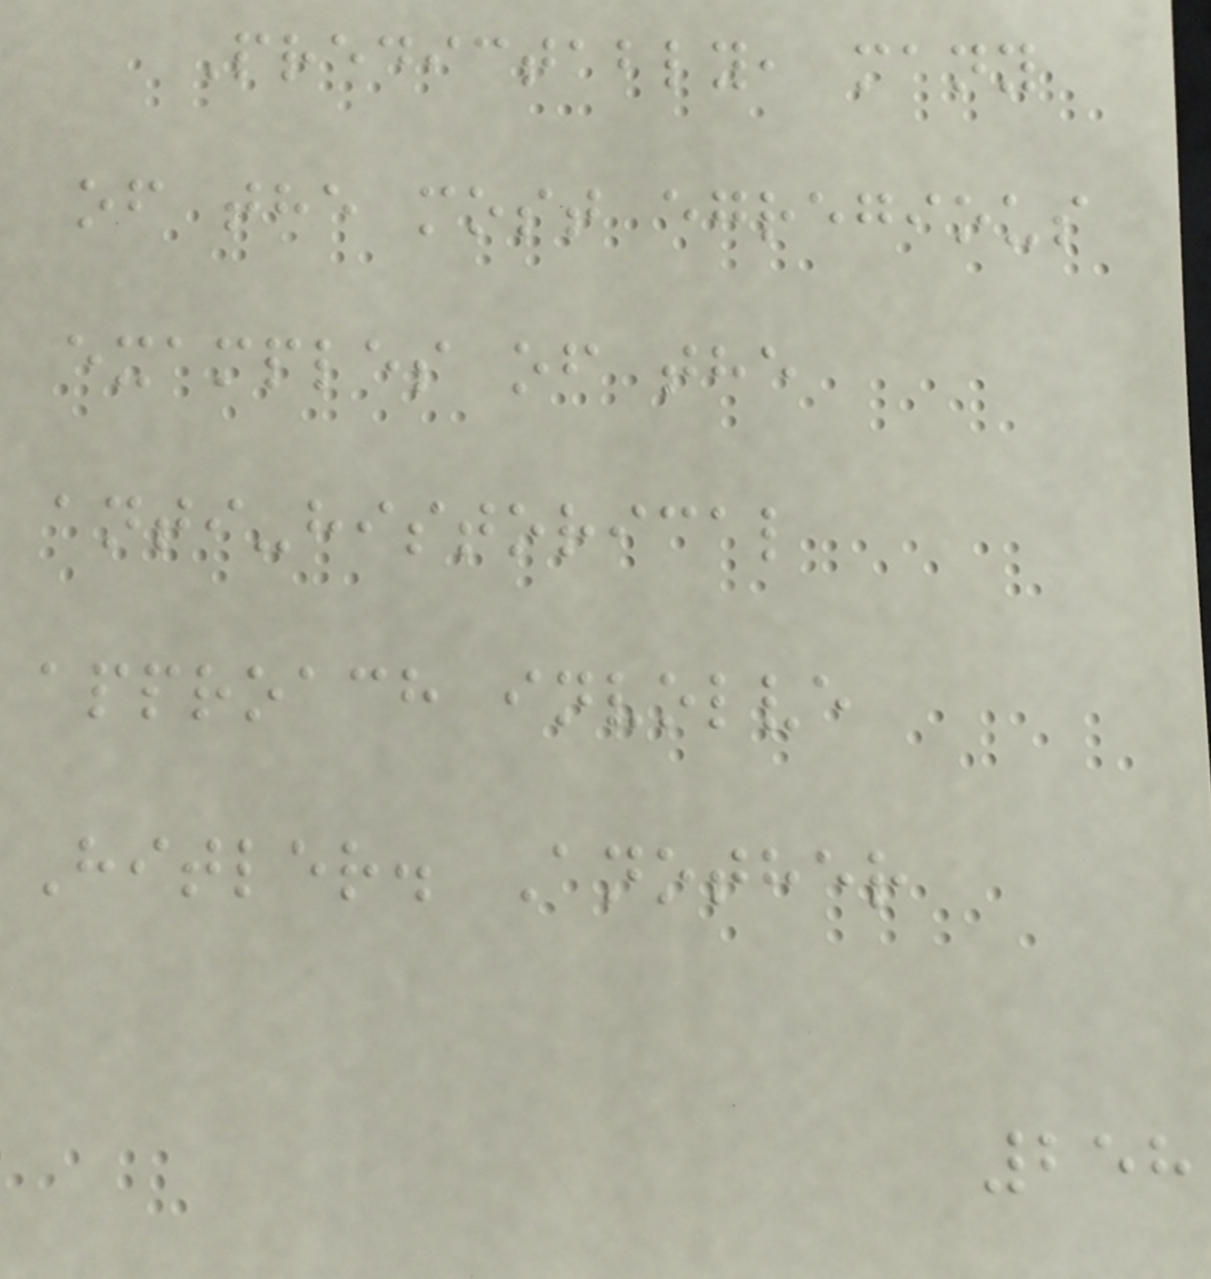Predictably, many
of the most egregious
examples of the
anti-historical
approach involve
Hitler. Another
258
